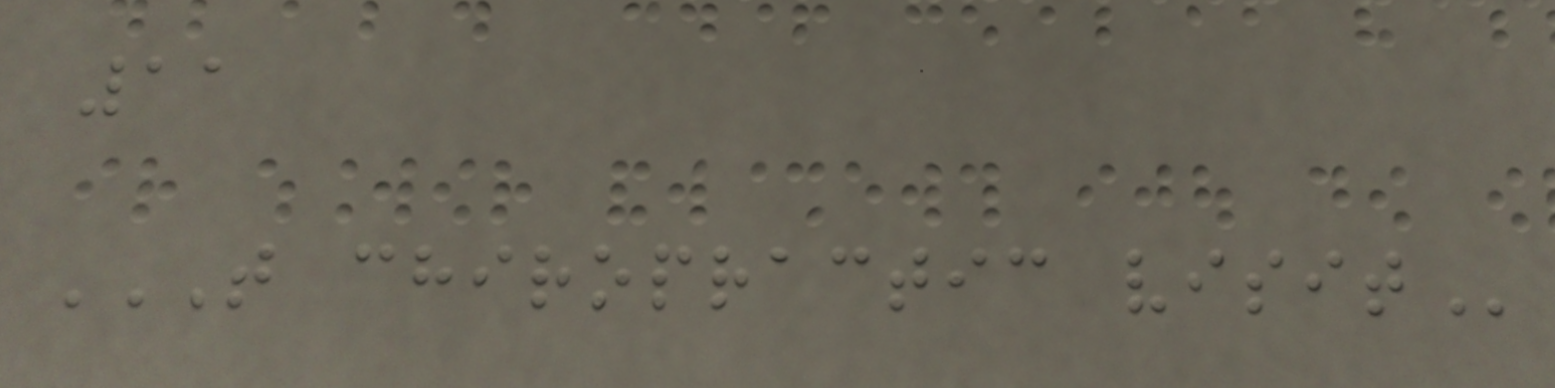11
T CHIROPRACTIC VISIT
